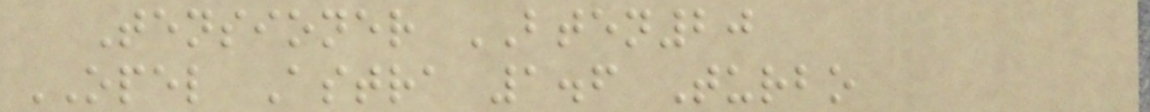Tensioner BTEN20
OPEL Astra 1.6 Turbo
